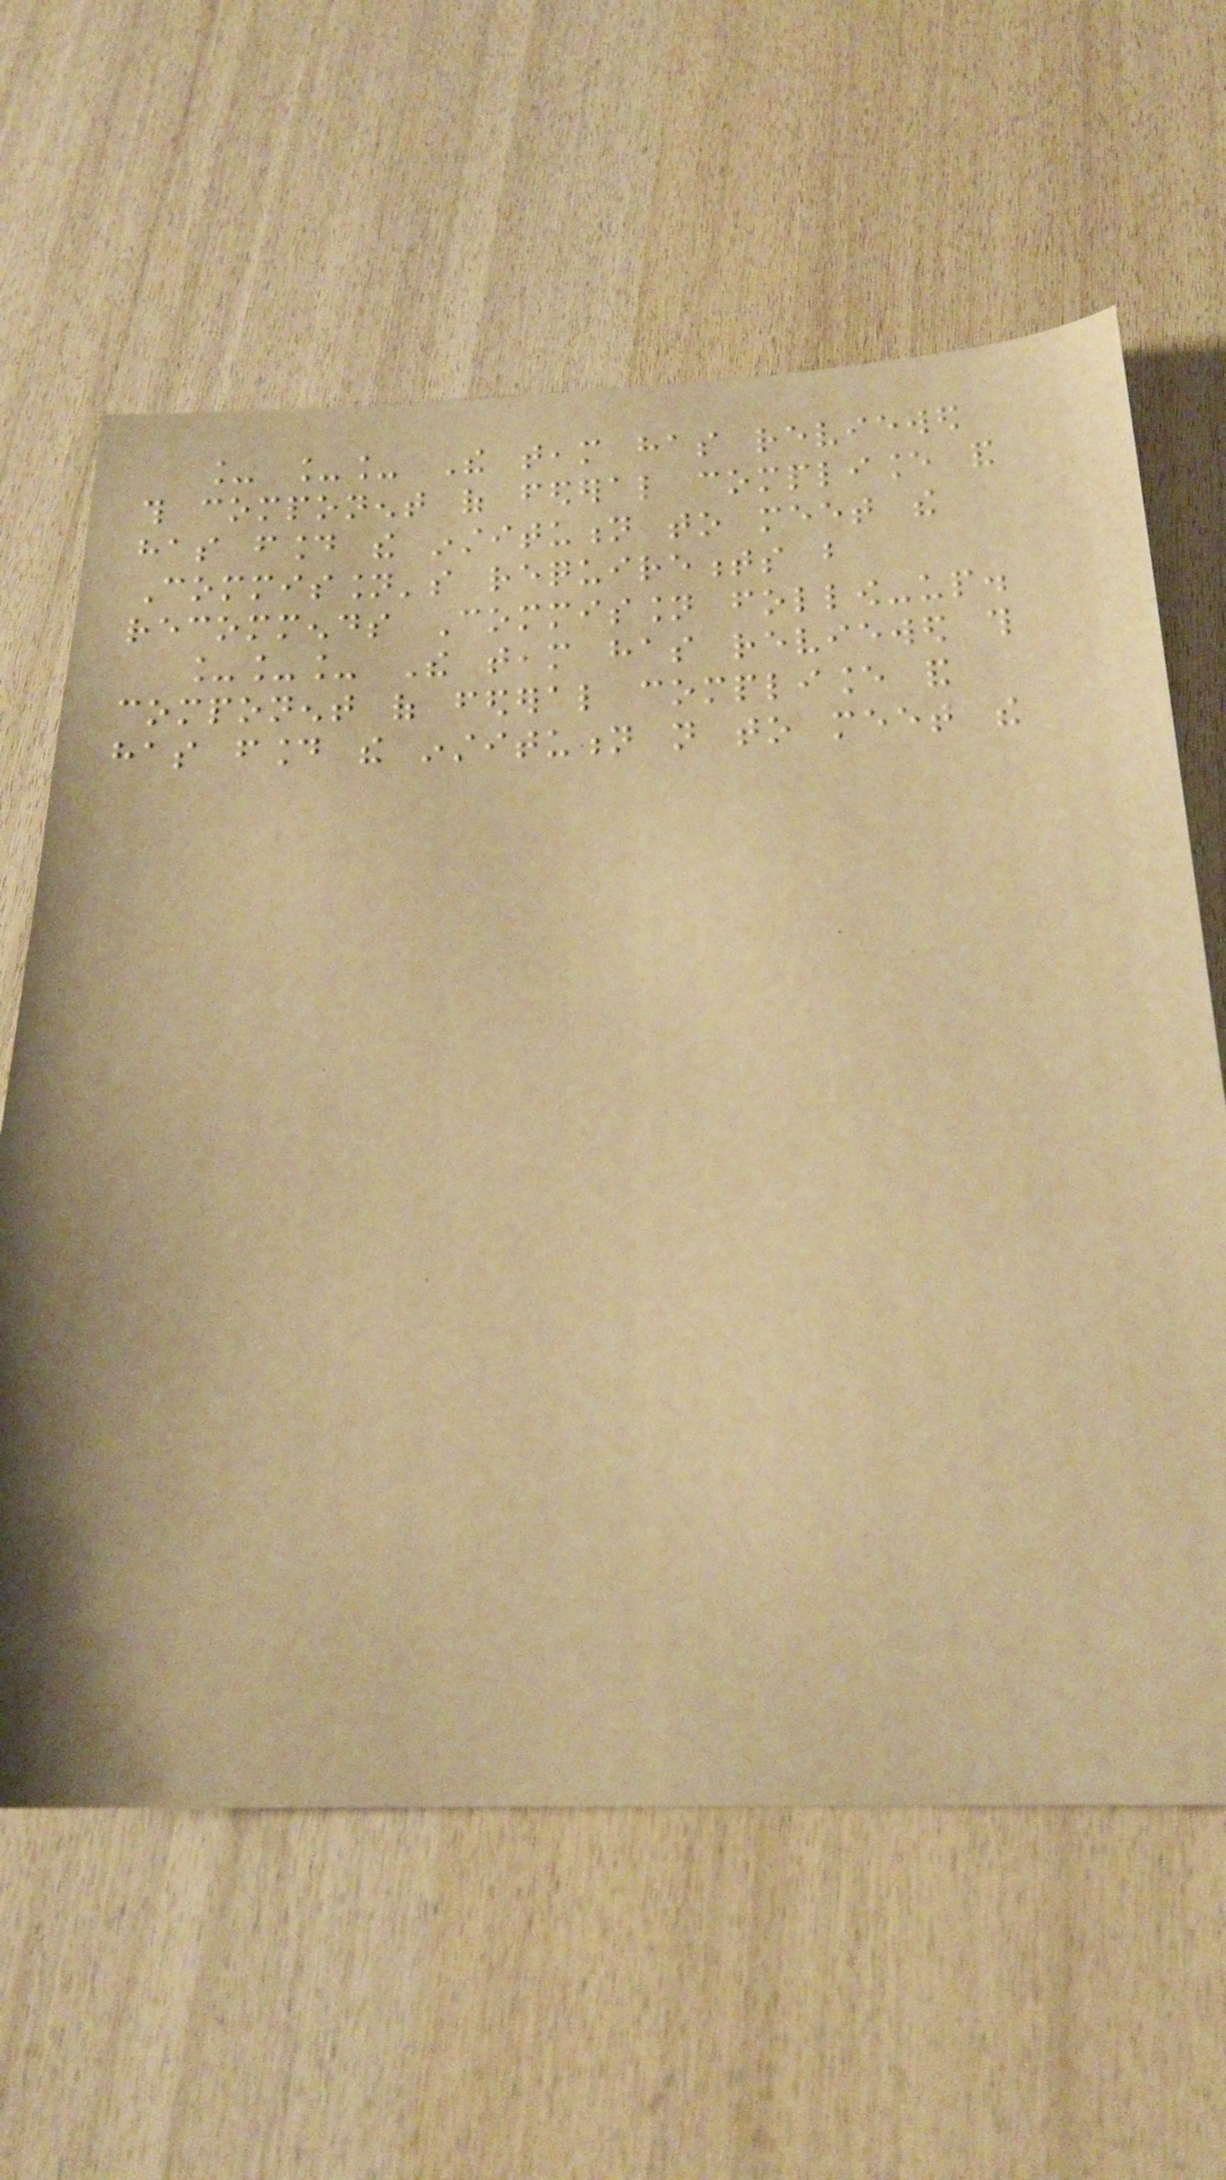_ __ The team has reviewed
this component of federal compliance and
has found the institution to meet the
Commission's requirements but
recommends Commission follow-up.
___ The team has reviewed this
component of federal compliance and
has found the institution not to meet the
